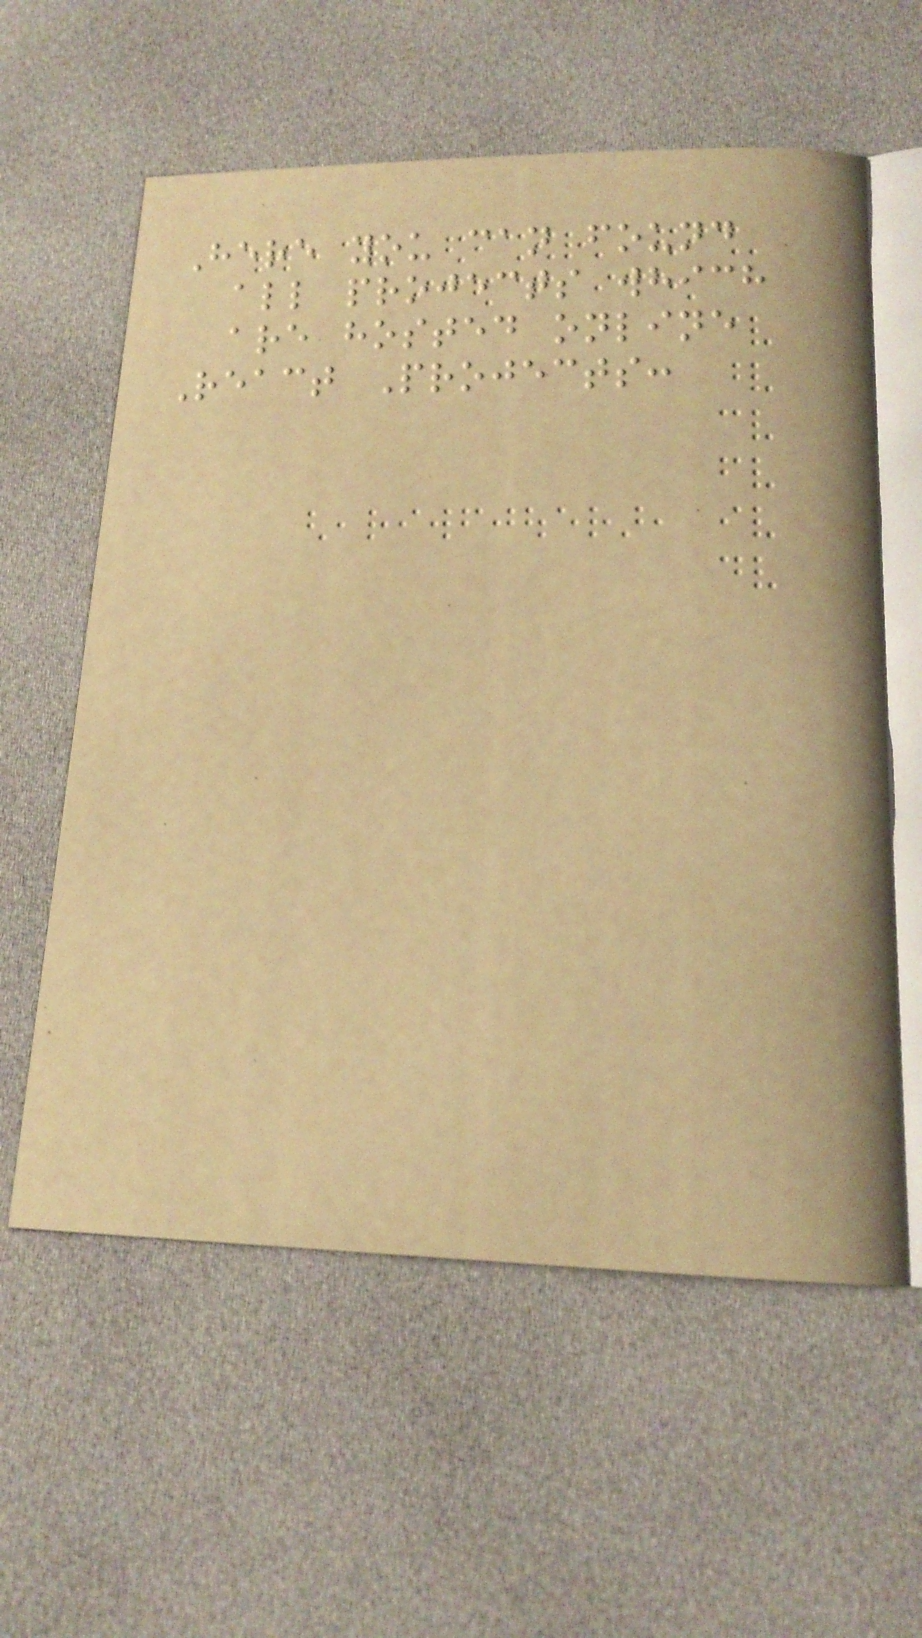Here you can found
all projects which
are hosted online
React Projects:
